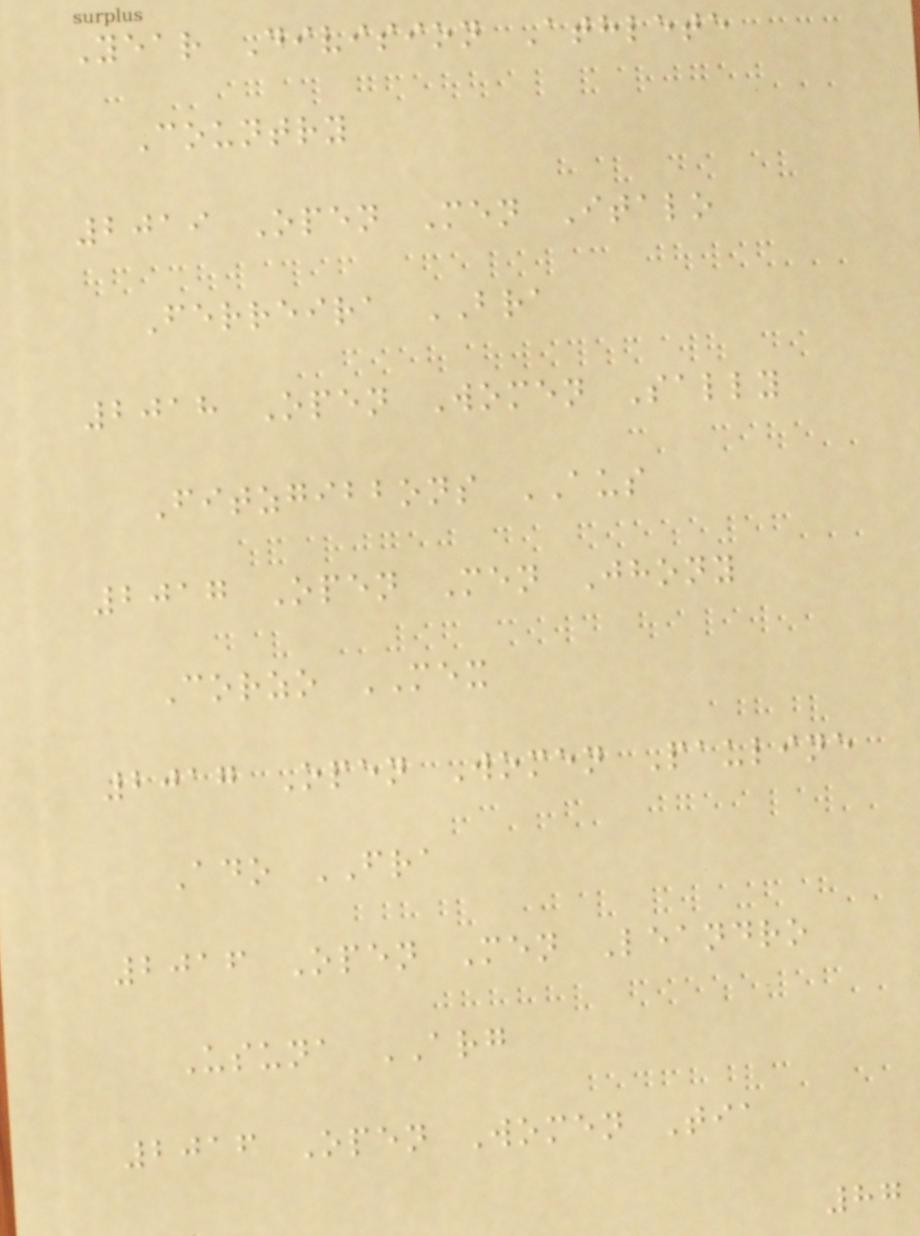Year Division Athlete
Country
2019 Open Men Italo
Ferreira BRA
2018 Open Women Sally
Fitzgibbons AUS
2017 Open Men Jhony
Corzo MEX
2017 Open Women Pauline
Ado FRA
2016 Open Men Leandro
Usuna ARG
2016 Open Women Tia
87
